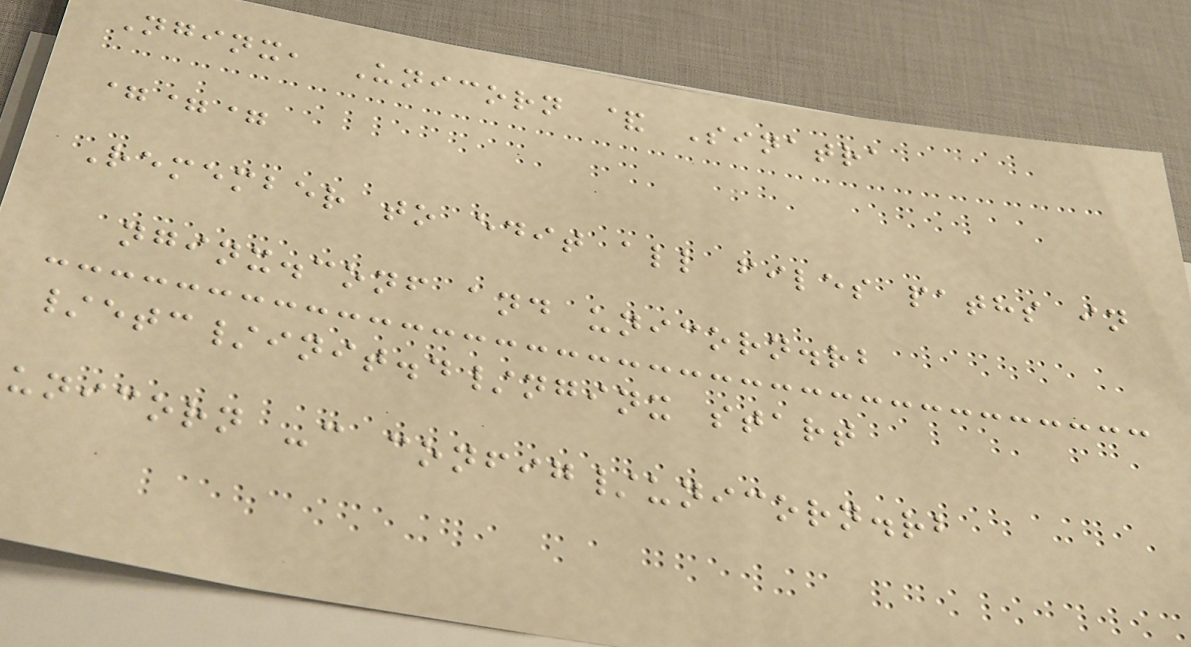Nginx, Unicorn & Sinatra
===
Remember to edit all files paths in
nginx.conf and unicorn.rb
/etc/init.d/nginx start
unicorn -c config/unicorn.rb
